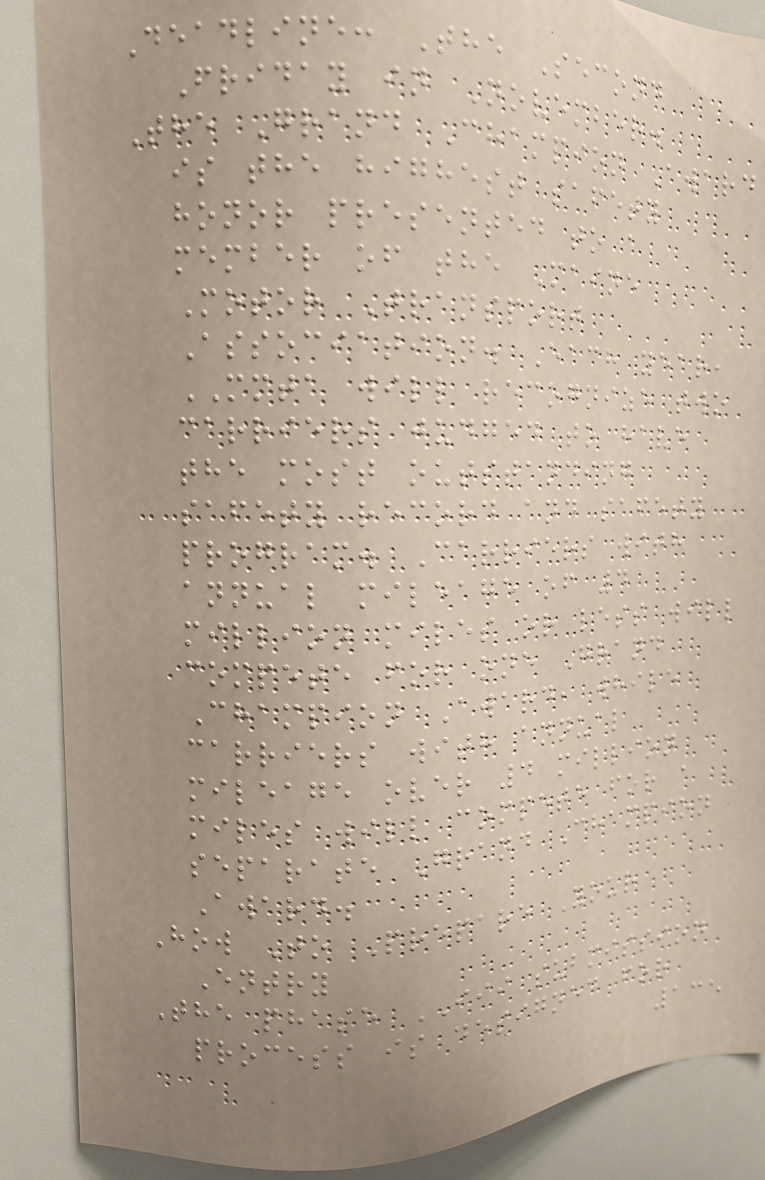Deadline: The Second
Friday in November.
The Grand Champion Award
is the highest safety
honor presented to a
member of the Maine
Motor Transport
Association. Each year,
MMTA will recognize two
carriers judged to have
the most outstanding
safety record and safety
program. Carriers with
annual mileage of 4
million miles or less will
compete for one Grand
Champion Award, while
carriers with annual
mileage over 4 million
miles will compete for a
separate Grand Champion
Award.
How To Prepare Your
Entry
The phase III submission
process is designed for
135
